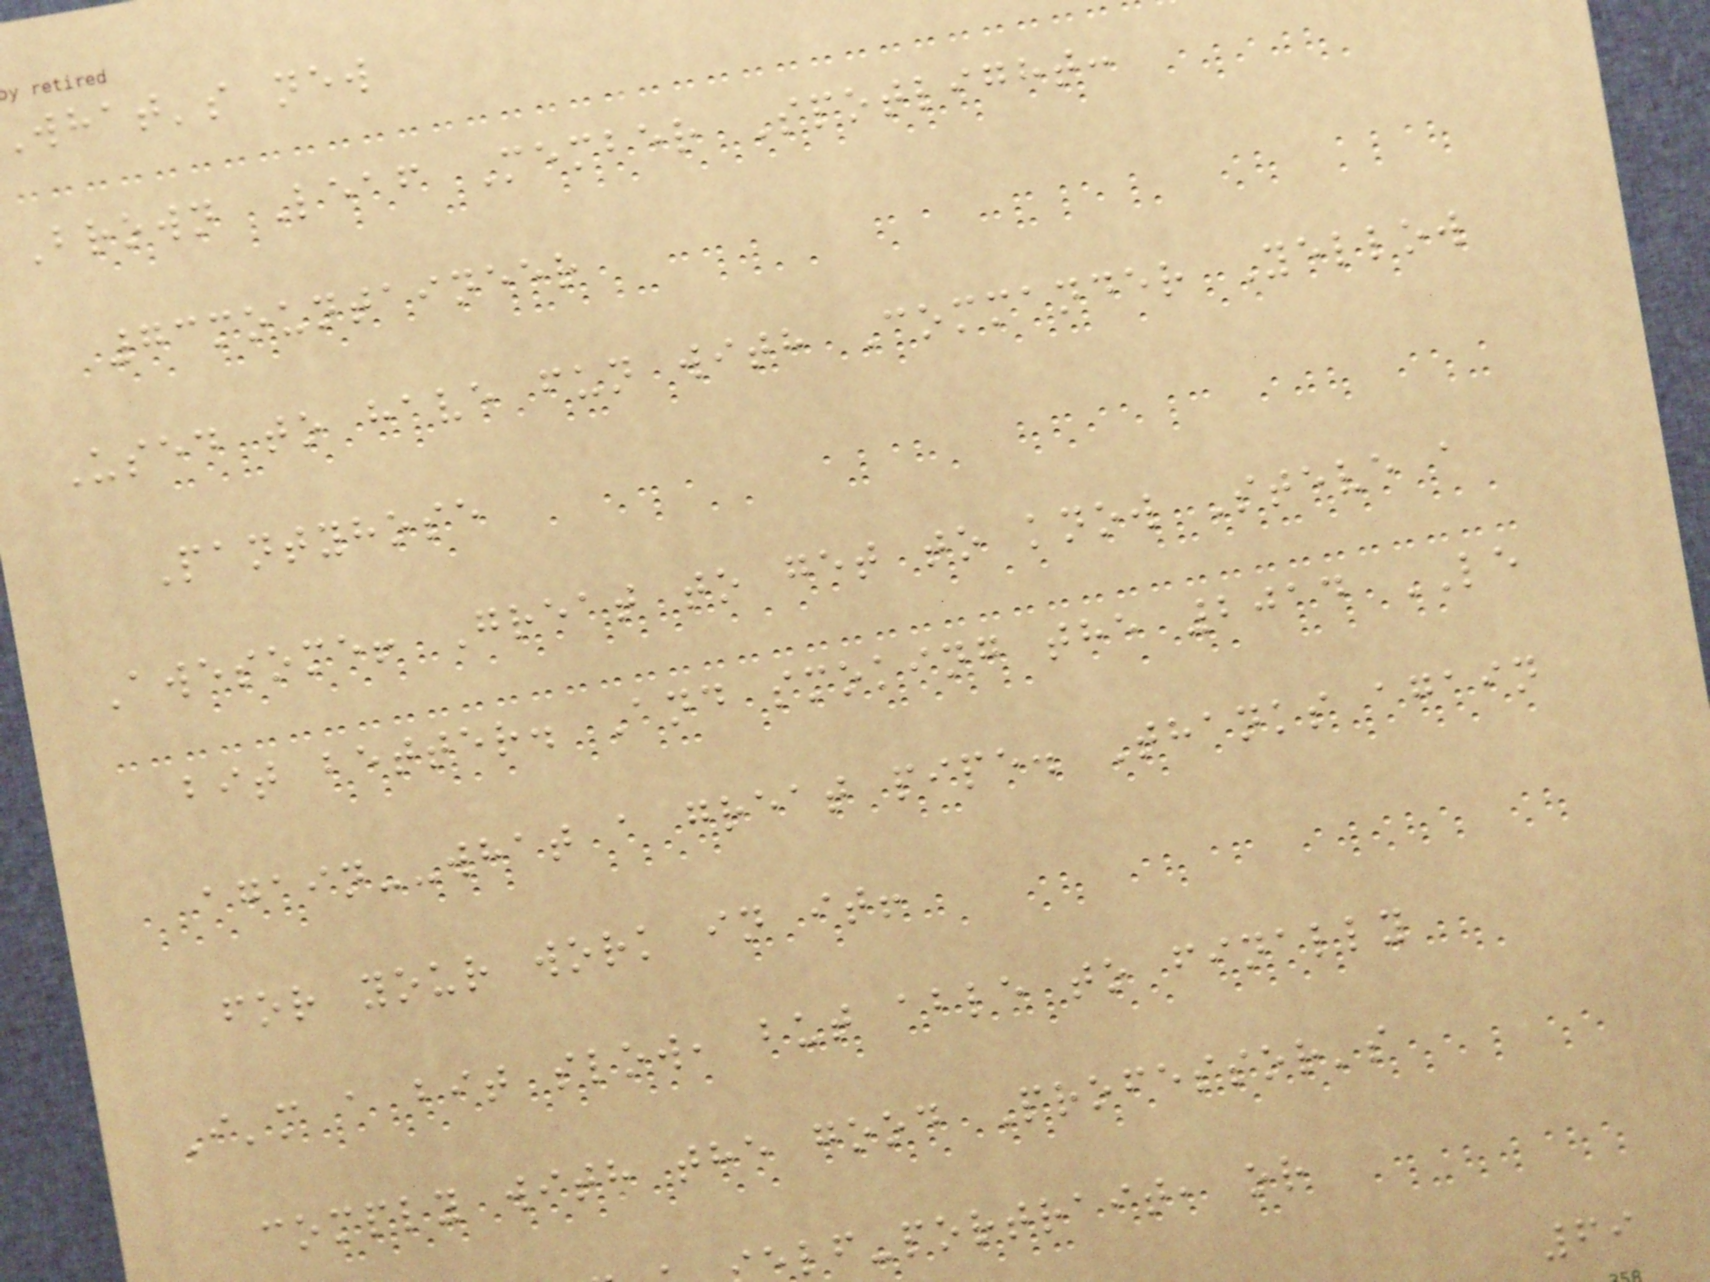what's new
Brown Leaf Member Spotlight:
73mountaineer
Used to have fun with Commander Yellow
Pantyhose
Awesome! Great to get to know Steve a
bit better. And smoking the 2014 LE
again--what a great pipe. Thanks again
for your work in it!
I'm a bit slow, but able to finally
comply with the good Professor's
lf-portrait, or
69
